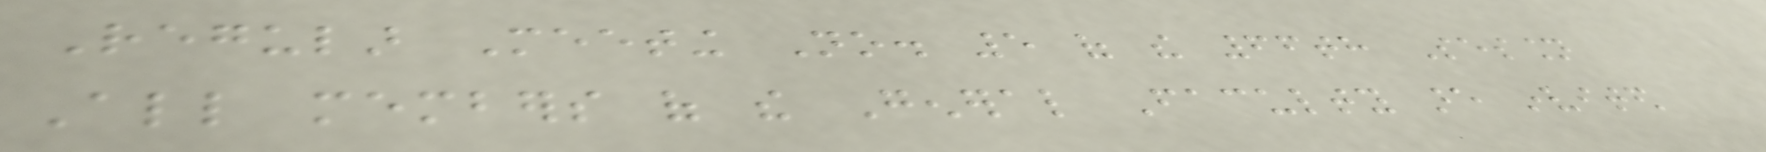Regular Meeting No. 5 of the 66th Session
All members of the General Faculty are invited
